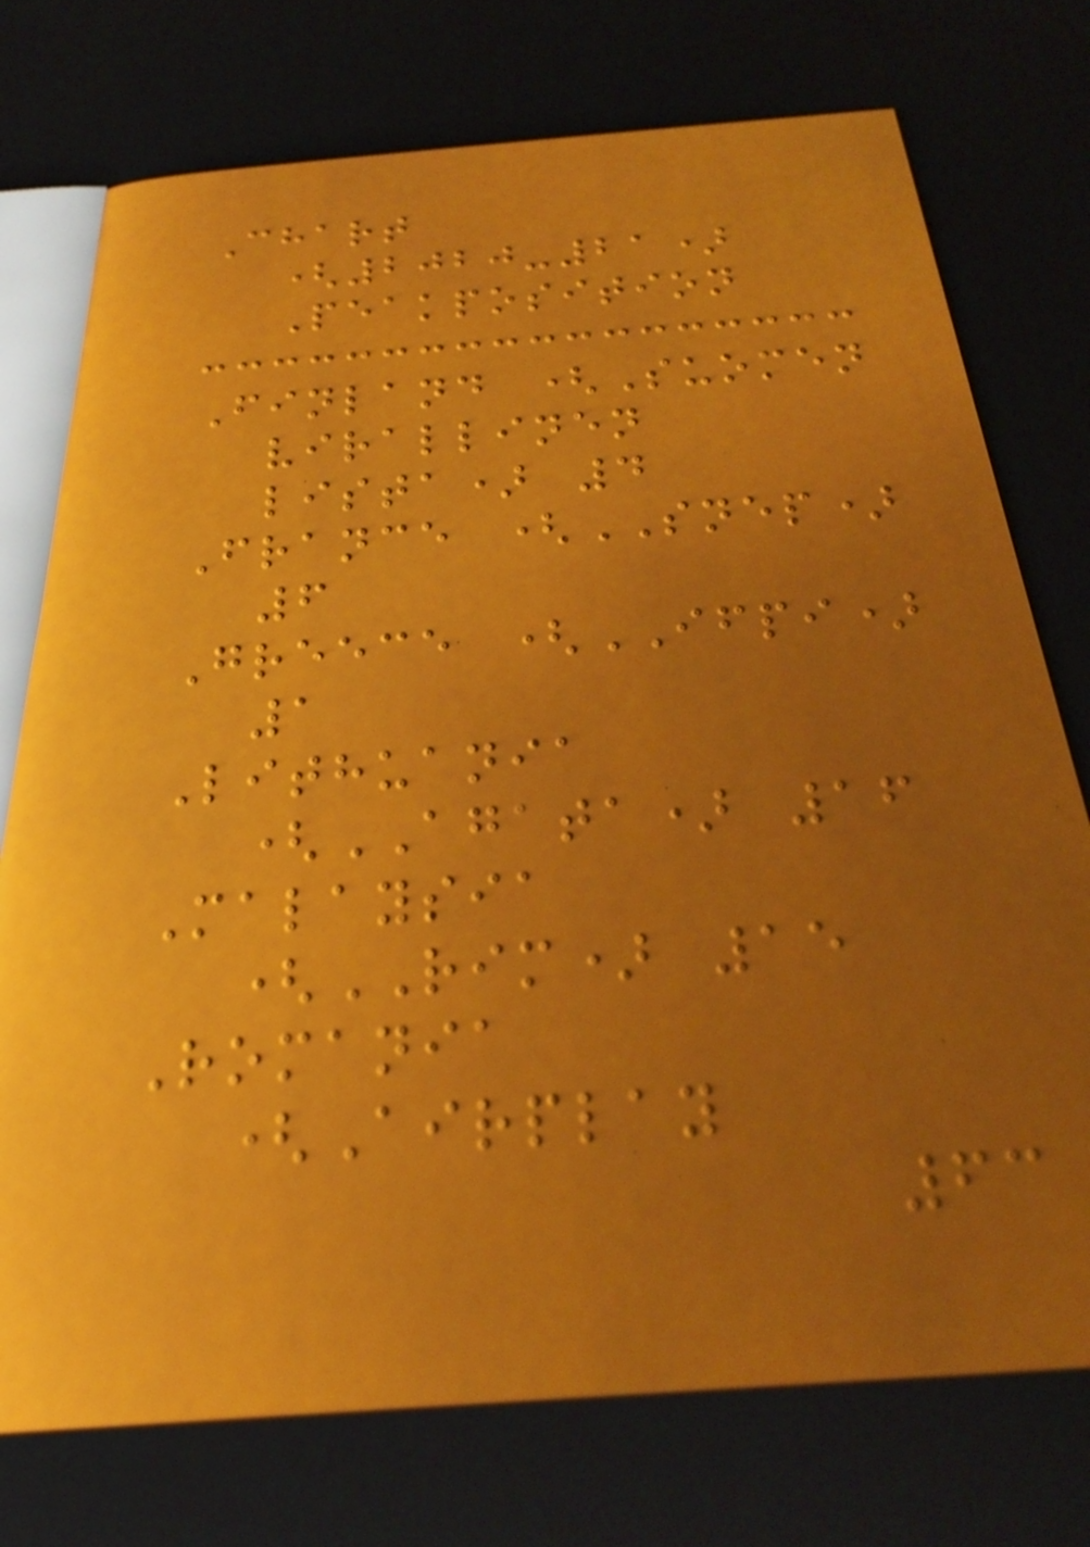Chart
(2020-21)
Peakposition
Finland (Suomen
virallinen
lista) 4
France (SNEP)
6
Greece (IFPI)
1
Lithuania
(AGATA) 16
Malaysia
(RIM) 15
Romania
(Airplay
63
